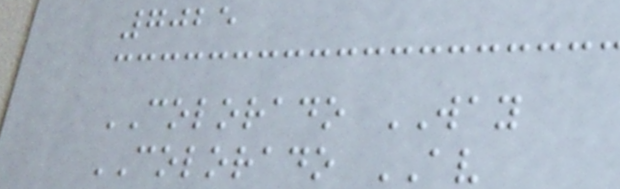7025
COLORADO WAY
COLORADO AV
